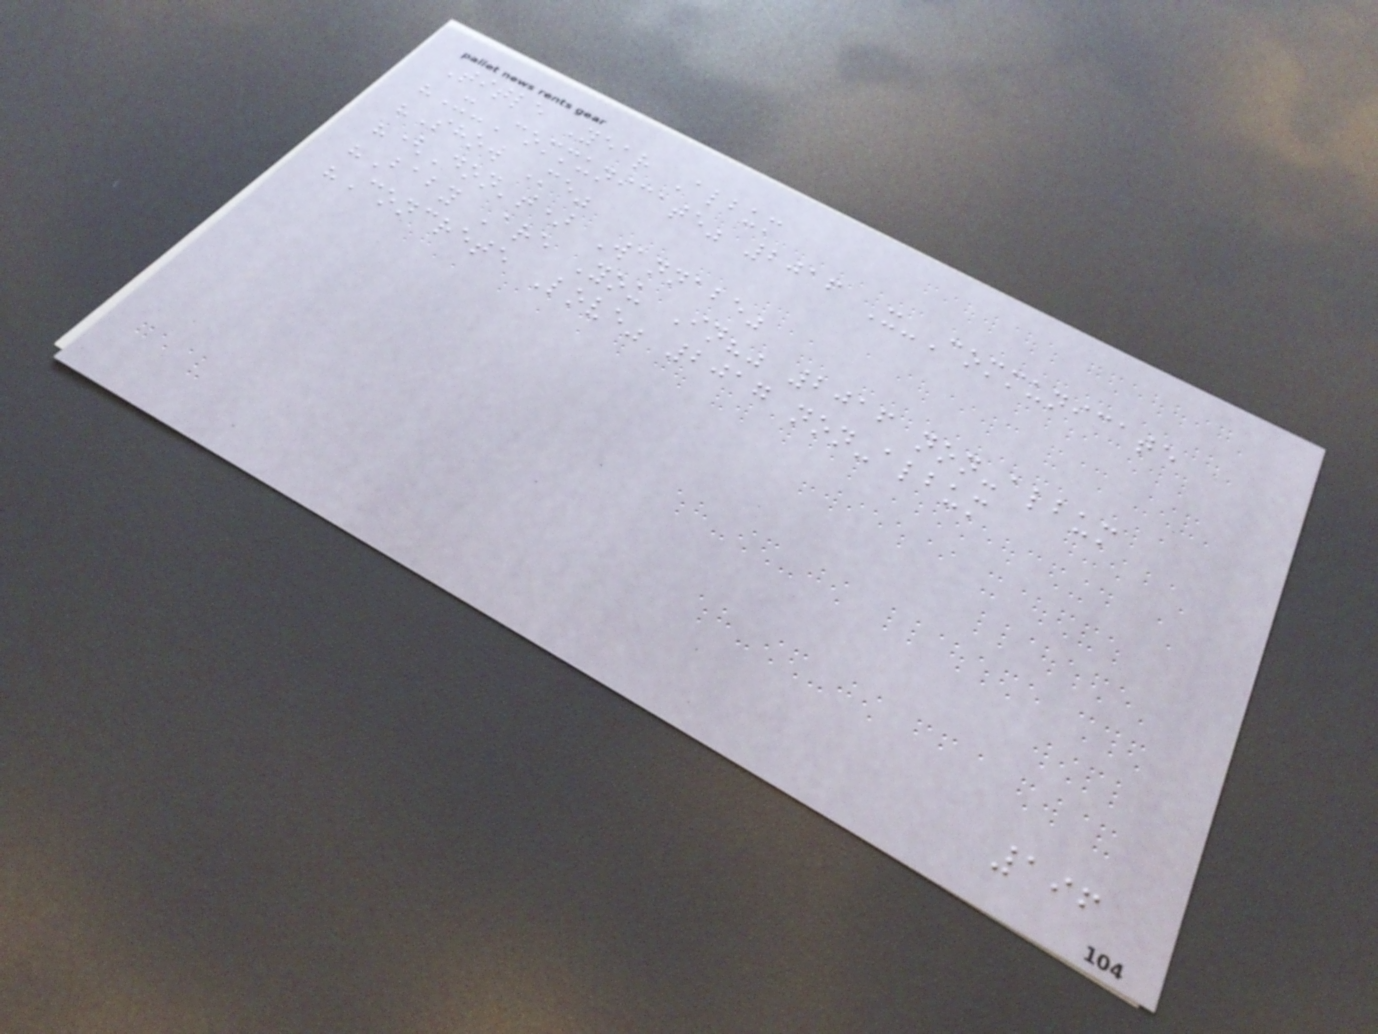Title Year Album
"X-Communicate" 2016 X-Communicate
"Show Me"
"(Don't) Wannabe"
"Baby Are You In?" 2016 non-album
"Concrete Love" 2017 non-album
196
